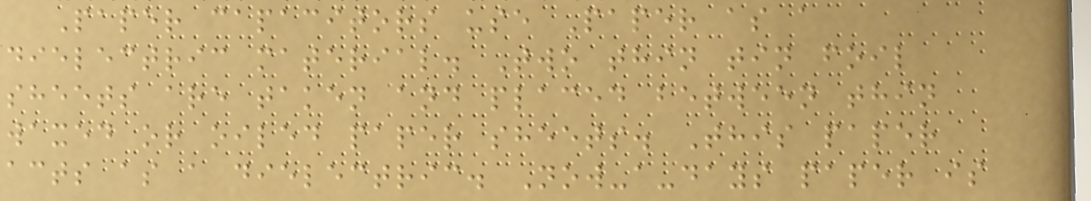Paper capacitors use Paper as a
dielectric material. Two thin tin foil
sheets are taken and placed between thin
waxed or oiled paper sheets. This paper
acts as a dielectric. Now-a-days paper is
